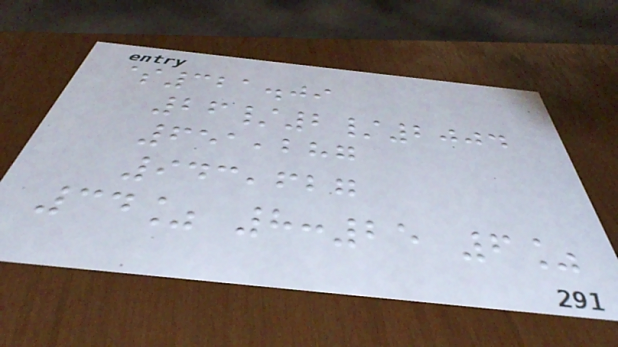$321.09
26/2/2004
651,287
943,627
34% 8:25 6%
